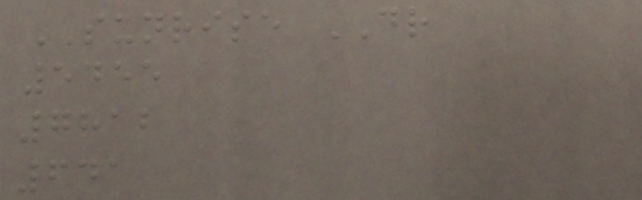SUNRISE DR
5455
7812
641
